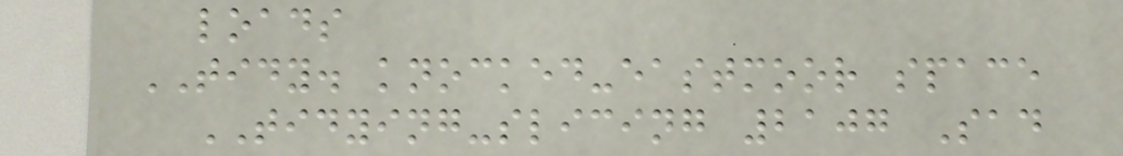loads
TIDY. knocked-eastmoor space
TIDYING-slicing 2107 Sad
